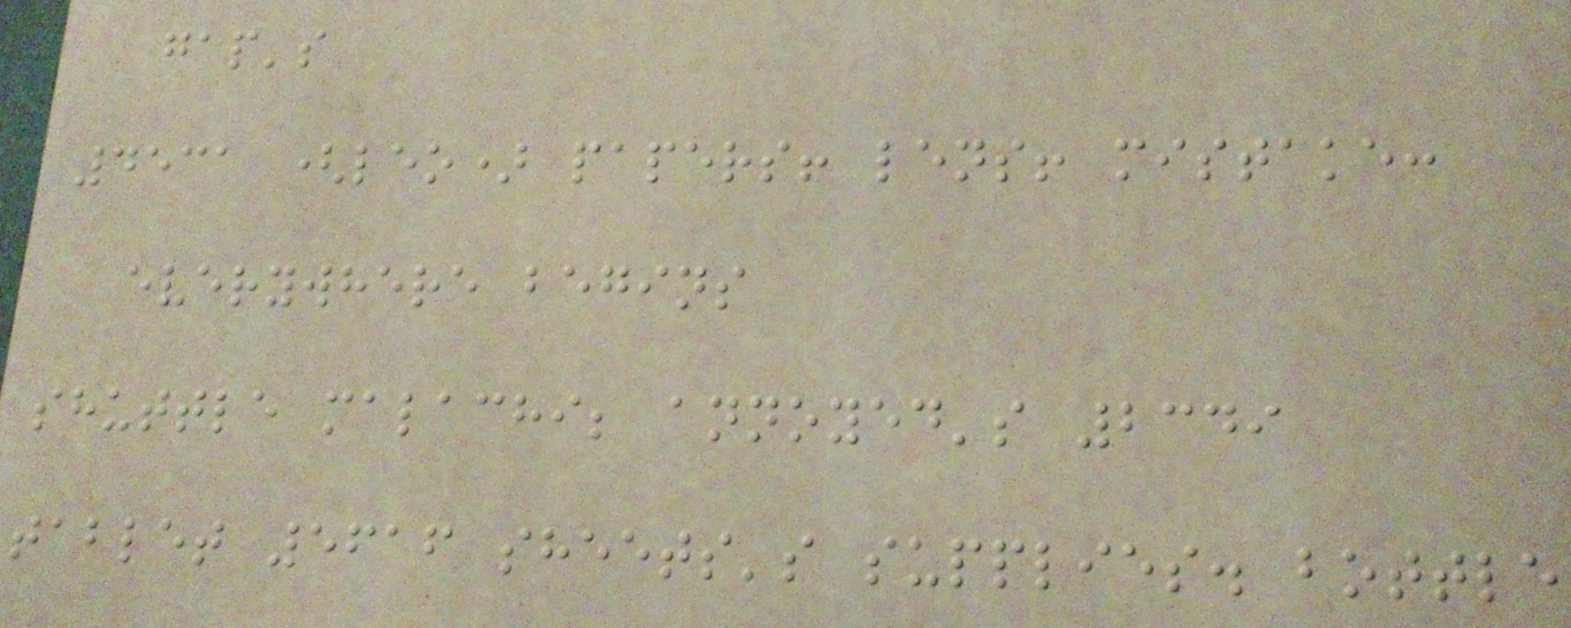gap's
4531 (leo) papers! lens! mistake:
everywhere begins
shuttle malachi; annoyed's 2349
tablet 5616 sheets's supplies. bottle
